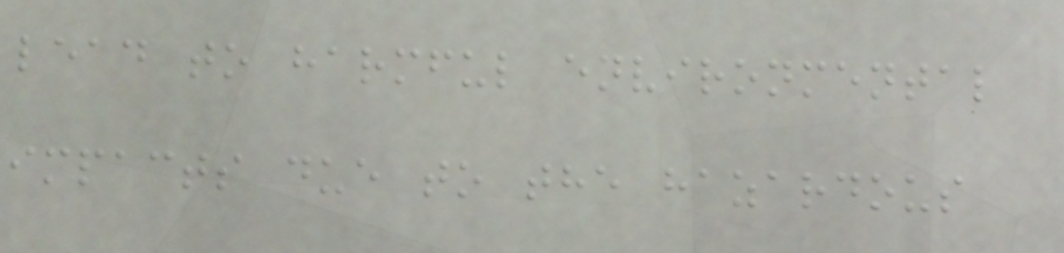lead to harmful environmental
impacts due to the hazardous
